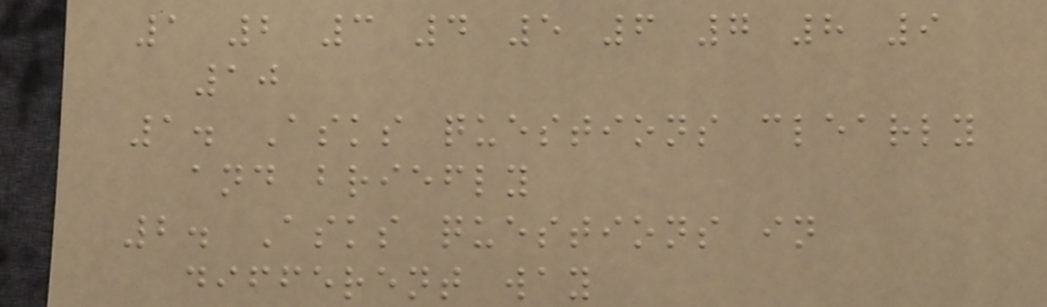1 2 3 4 5 6 7 8 9
10
1. Asks questions clearly
and briefly
2. Asks questions in
different way
